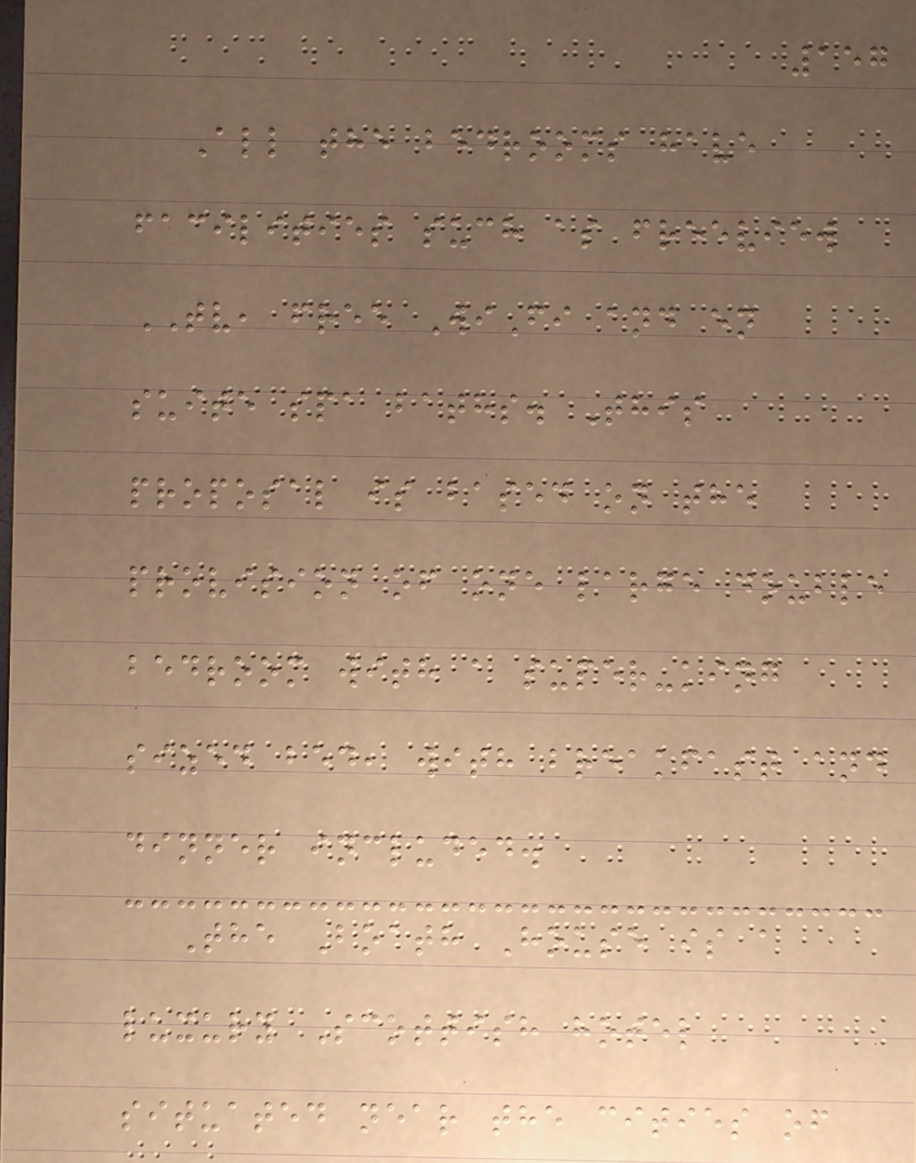157
All the bedrooms have
facilities such as freeview
TV, free WiFi and en
suite spa baths. This
proposal is based on the
provision of one large double
bedroom with a super-king
sized bed, with breakfast and
dinner included.
The Boath House is a
luxury Scottish hotel
situated near the cities of
